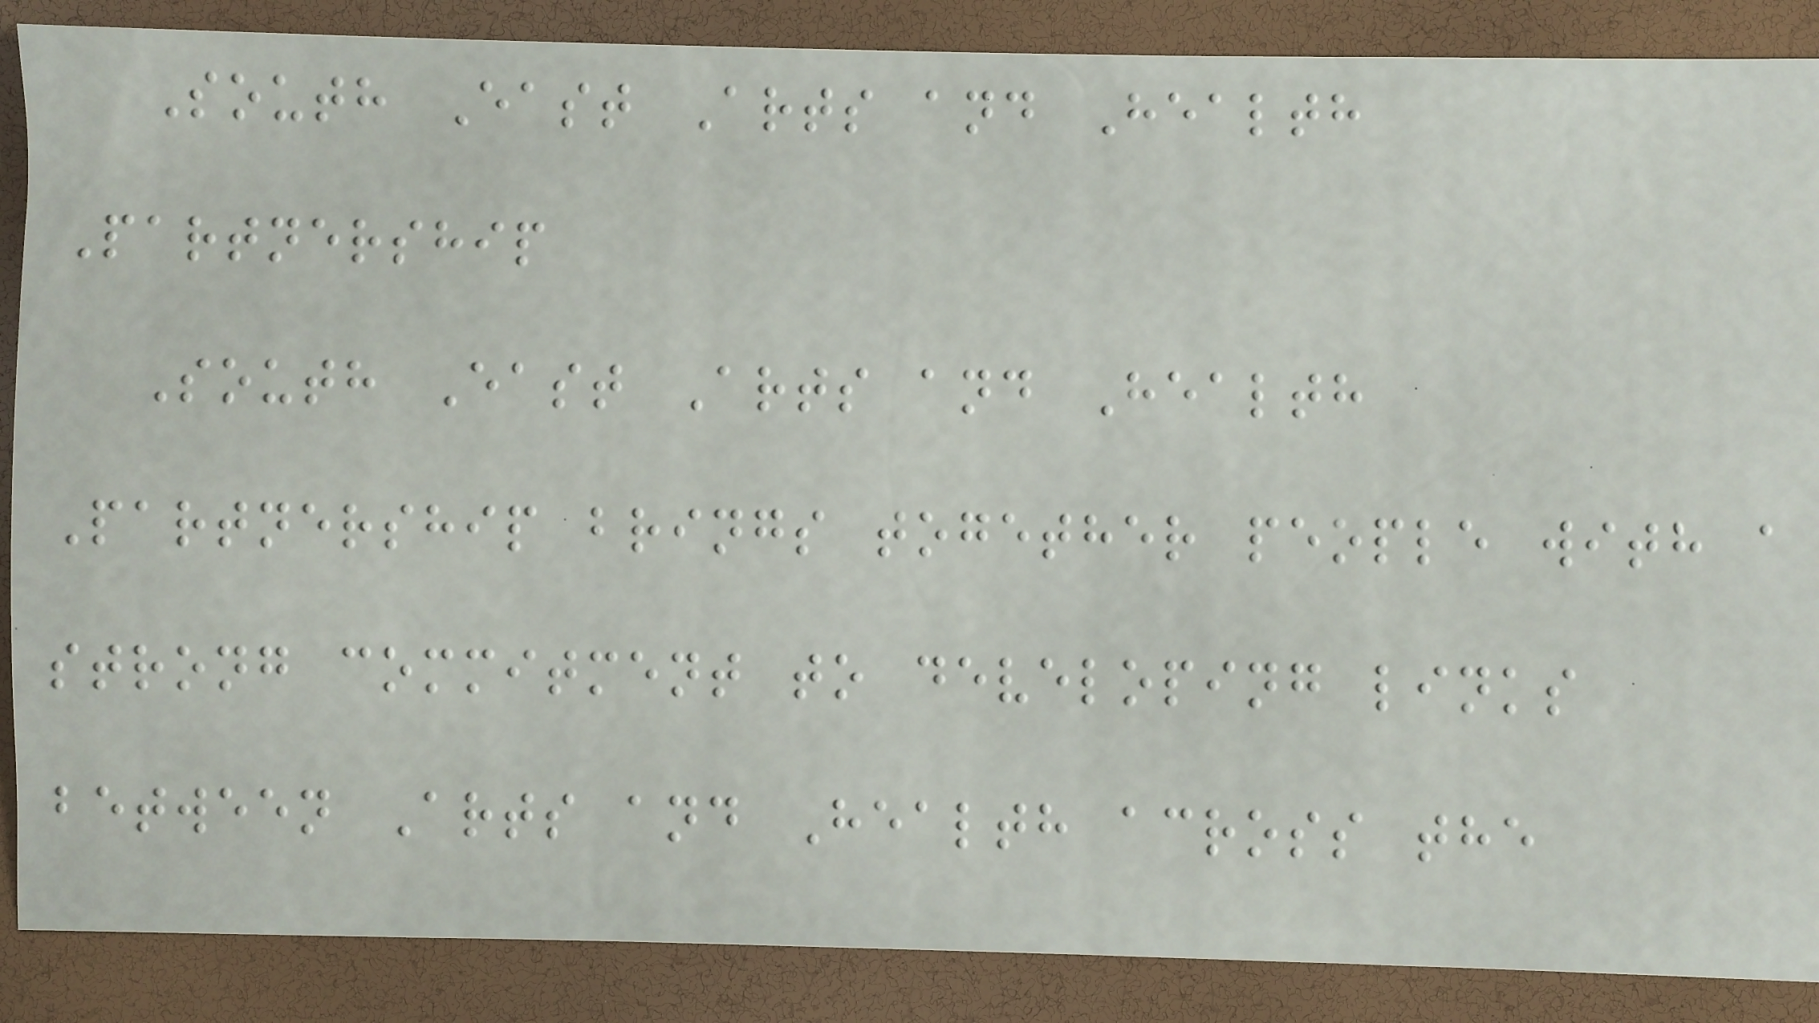South East Arts and Health
Partnership
South East Arts and Health
Partnership brings together people with a
strong commitment to developing links
between Arts and Health across the
